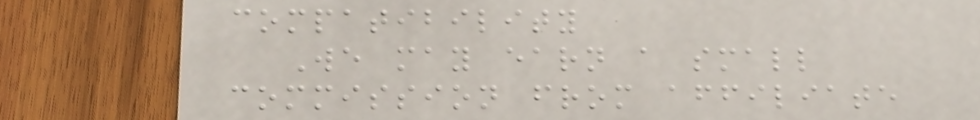compatibility
We may earn a small
commission from affiliate
